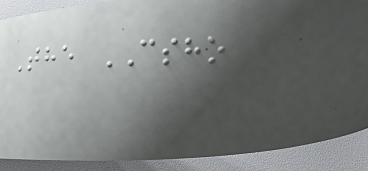The CSHO
